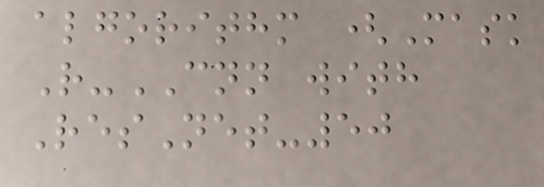algorithm (Mask
R-CNN with
ResNet-50
